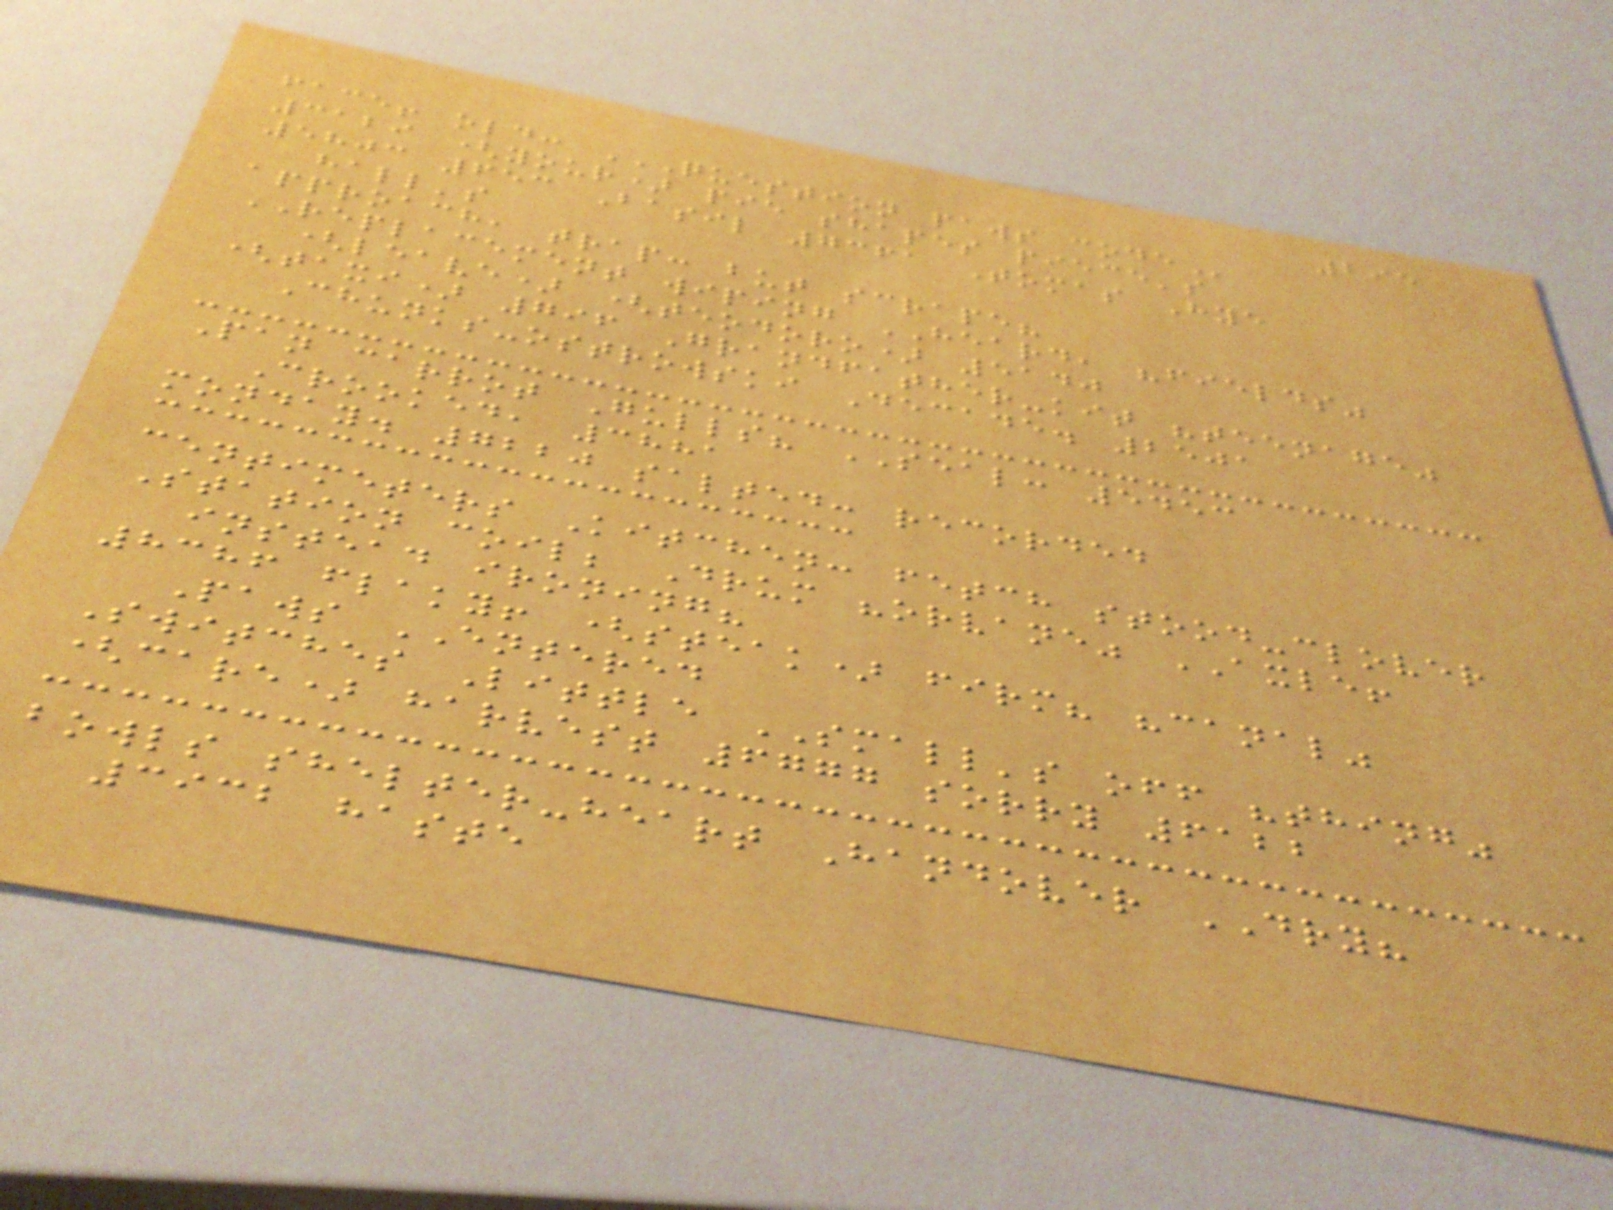295
face! old: QUESTION PAWS CODE
3129 (your) pie shapes piece's
5803 653 Basil 7361 Tomas Hye
hall's
approach, trap: but scrape?
REPLACEMENT wiping HEARD, "fields"
(leave) (teodoro) 5140
(taxi) 796 Grandfather-kit "teenage"
Chunks-ostrowski Decade. 2501
Pan carrot Gulls? SEAL: 5453
Crooked, 3881
monday. 7220 salted: recorded
centimeters Kitchen: fetch stood-clover
Station coil; Drum "orvane" AXLE!
instead ironing?
8386 flaky! (steak) firm? "canal"
Paws ENTERED
Switches Little SMALL's off "thing"
(care) harvest 6777 sorry 6122
bowls shelter-heart Handover DRY?
3932 haste
